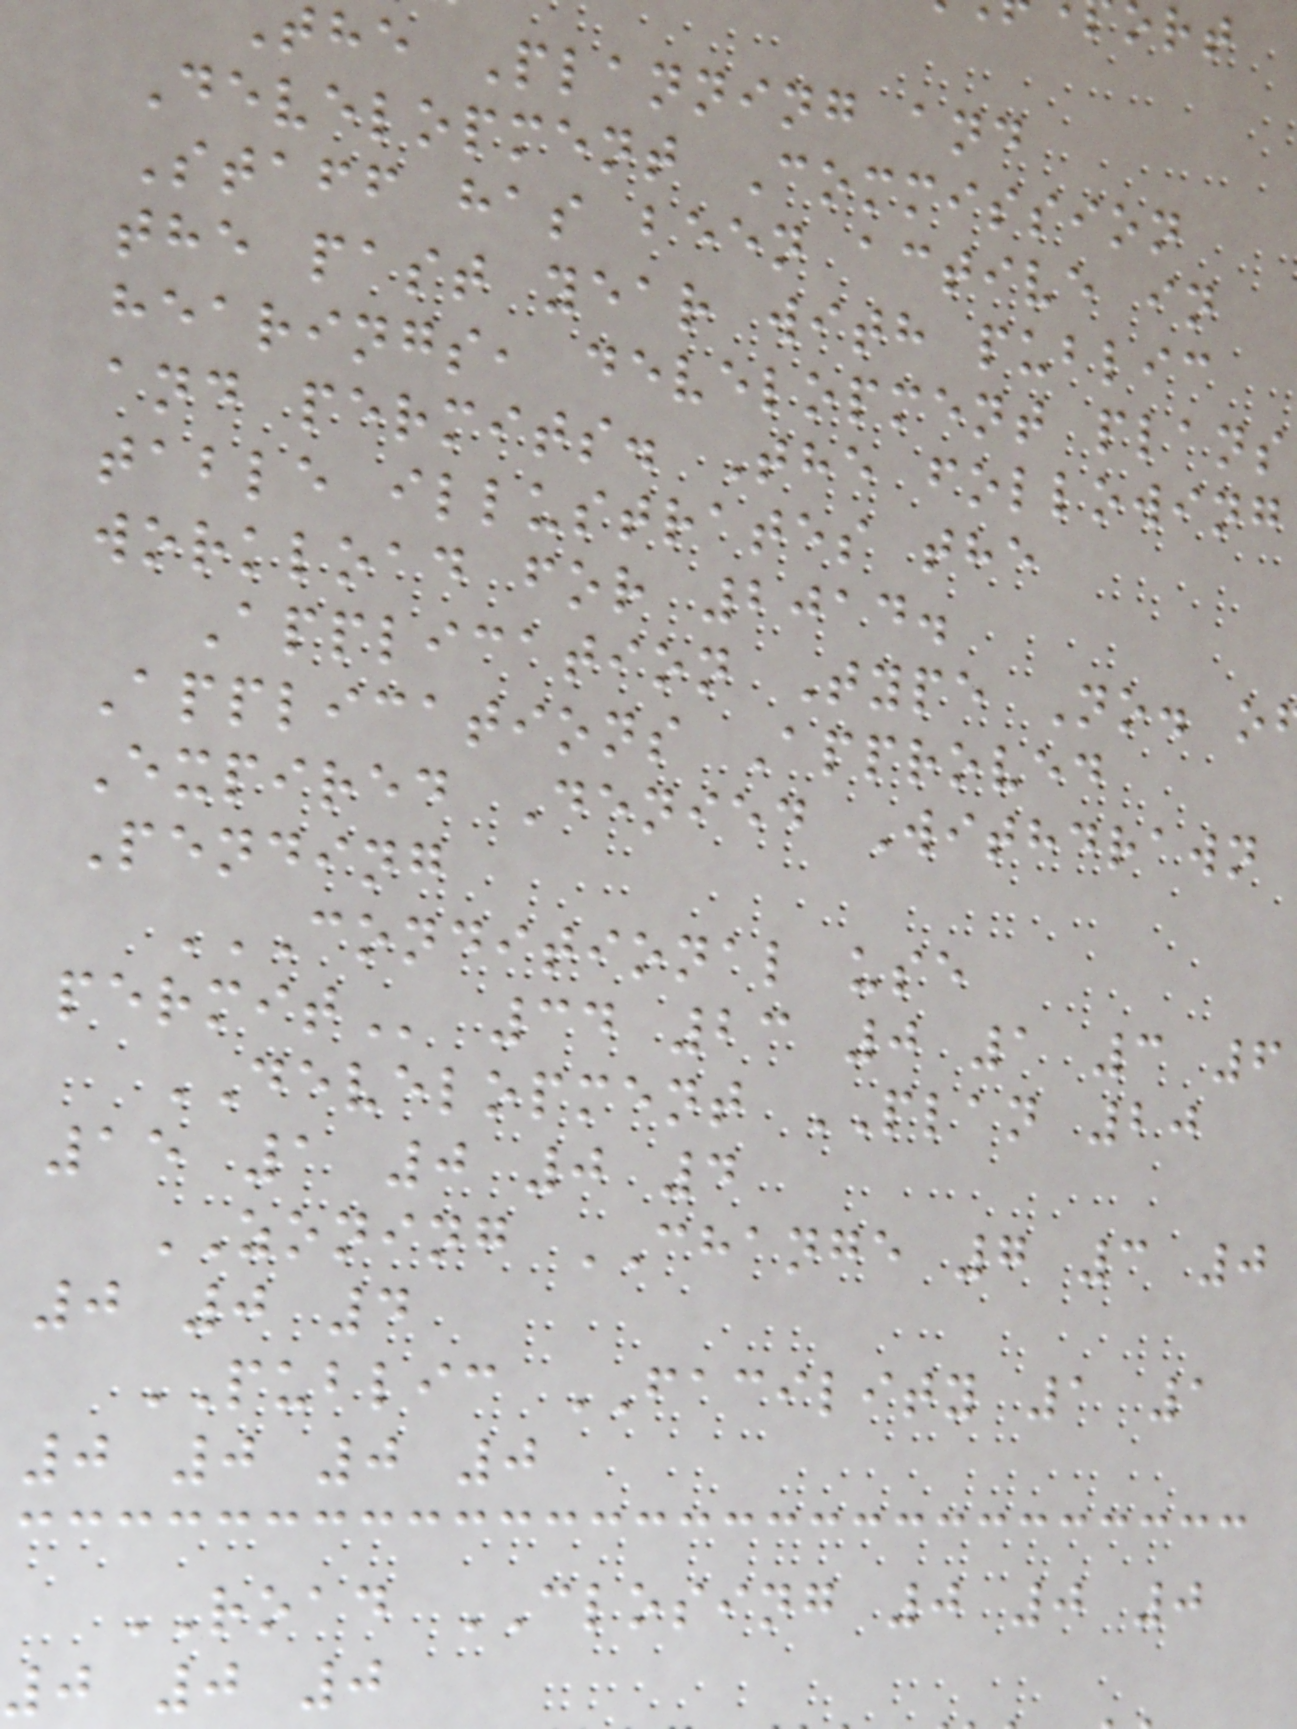the Planning and
Development Commission
Staff has been active in
the past year with public
hearings, development plans
and permits. The following
table illustrates the
workload for 2014.
Application Type No. o
Applications Approved
Expired Denied Withdrawn
Pending
CONDITIONAL USE
34 23 0 1 3 6
DEVELOPMENT PLAN 20
15 1 0 0 4
ZONING CHANGE 7 3 0
0 0 4
PUBLIC FACILITY 1 1
0 0 0 0
ROAD CLOSING 0 0 0
0 0 0
